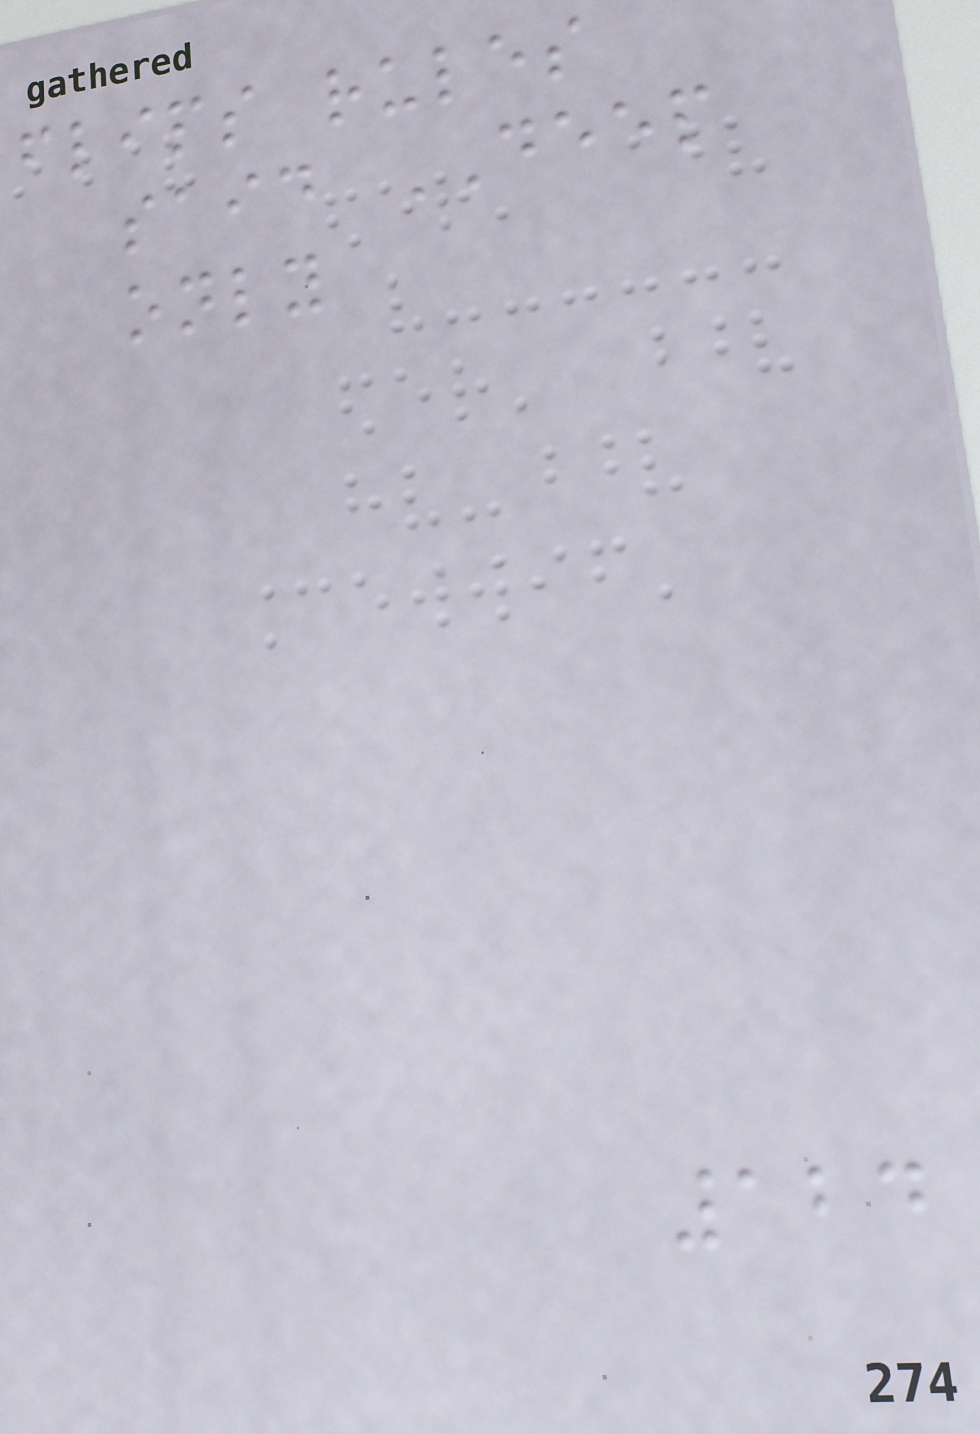flips rules
said DEEP
only
124
